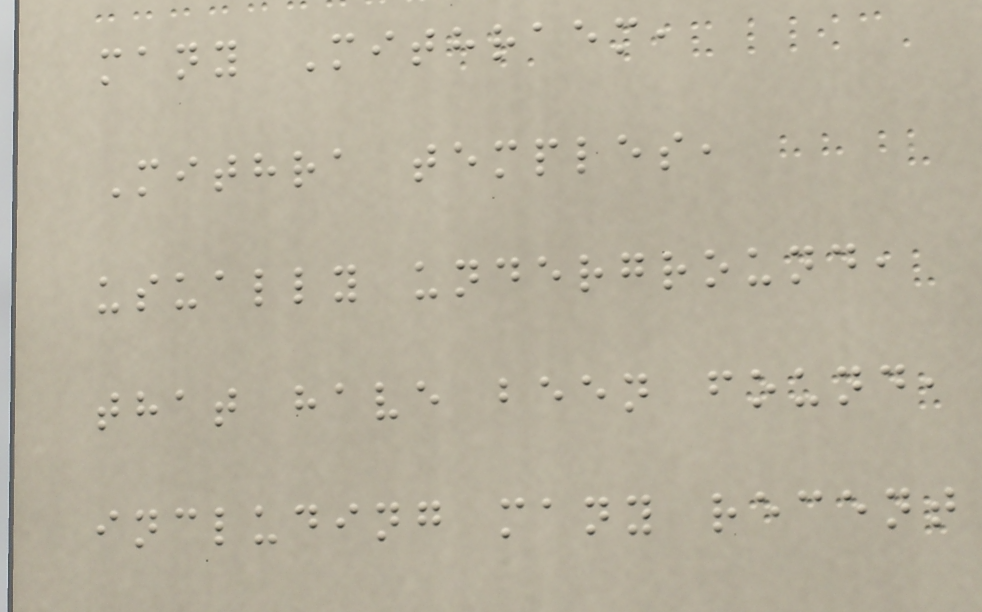many Mithraem,
Mithra temples,
usually underground,
that have been found,
including many recent
